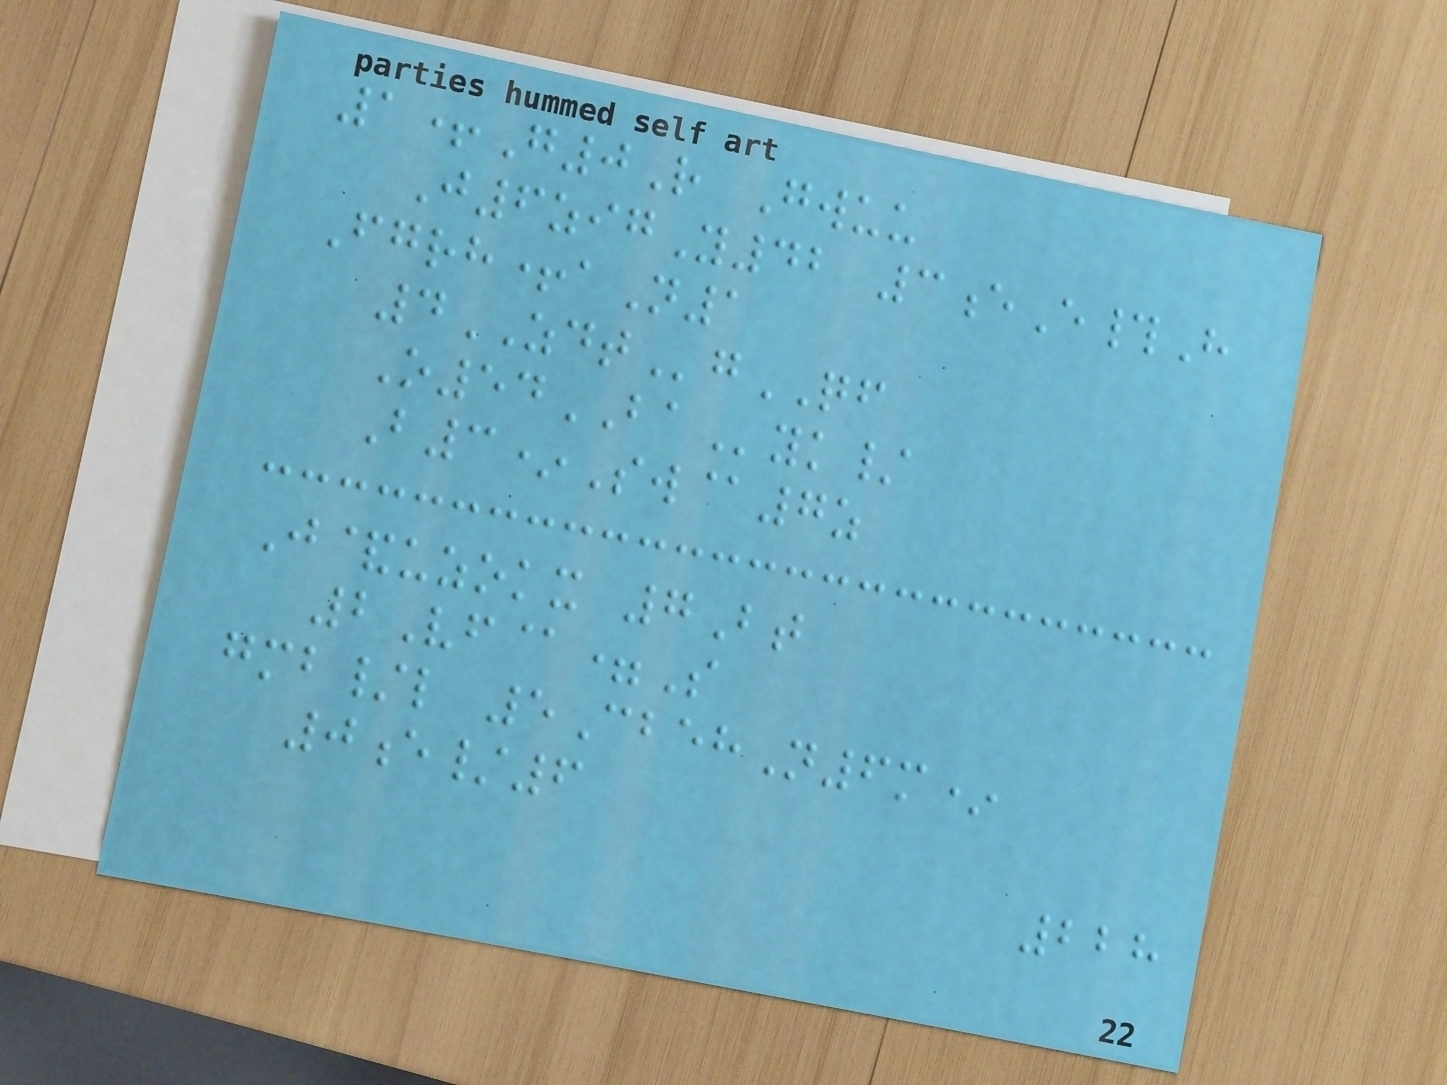1+G0R Gwuu
J6zigY42 3eE#H
Fgrh+aN1
4ZDTgQF
O54BAyk/
B3*Sw@7z
J&uzokx 7Bt
2Vf@=S
gmb/l 5CbehN6m*
0e/6
228
